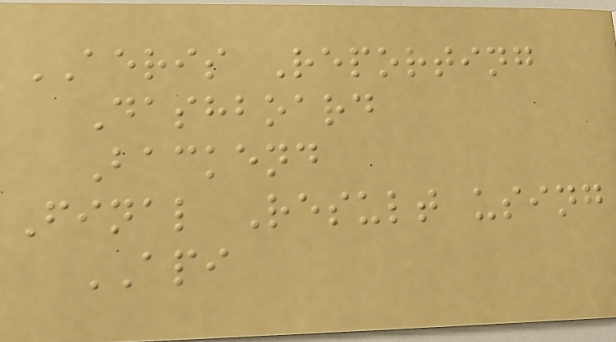AERIS Reporting
Dashboard
Backend
Final Result using
API
